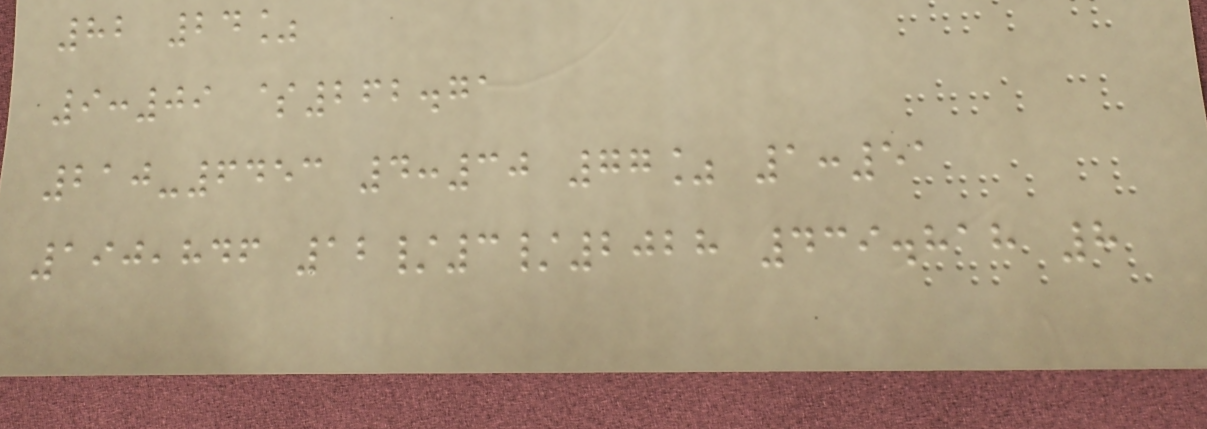82 24%
9:09 $262.71
210-6453 4:30 77% 1:51
190,846 12/3/2028 439.818 8
